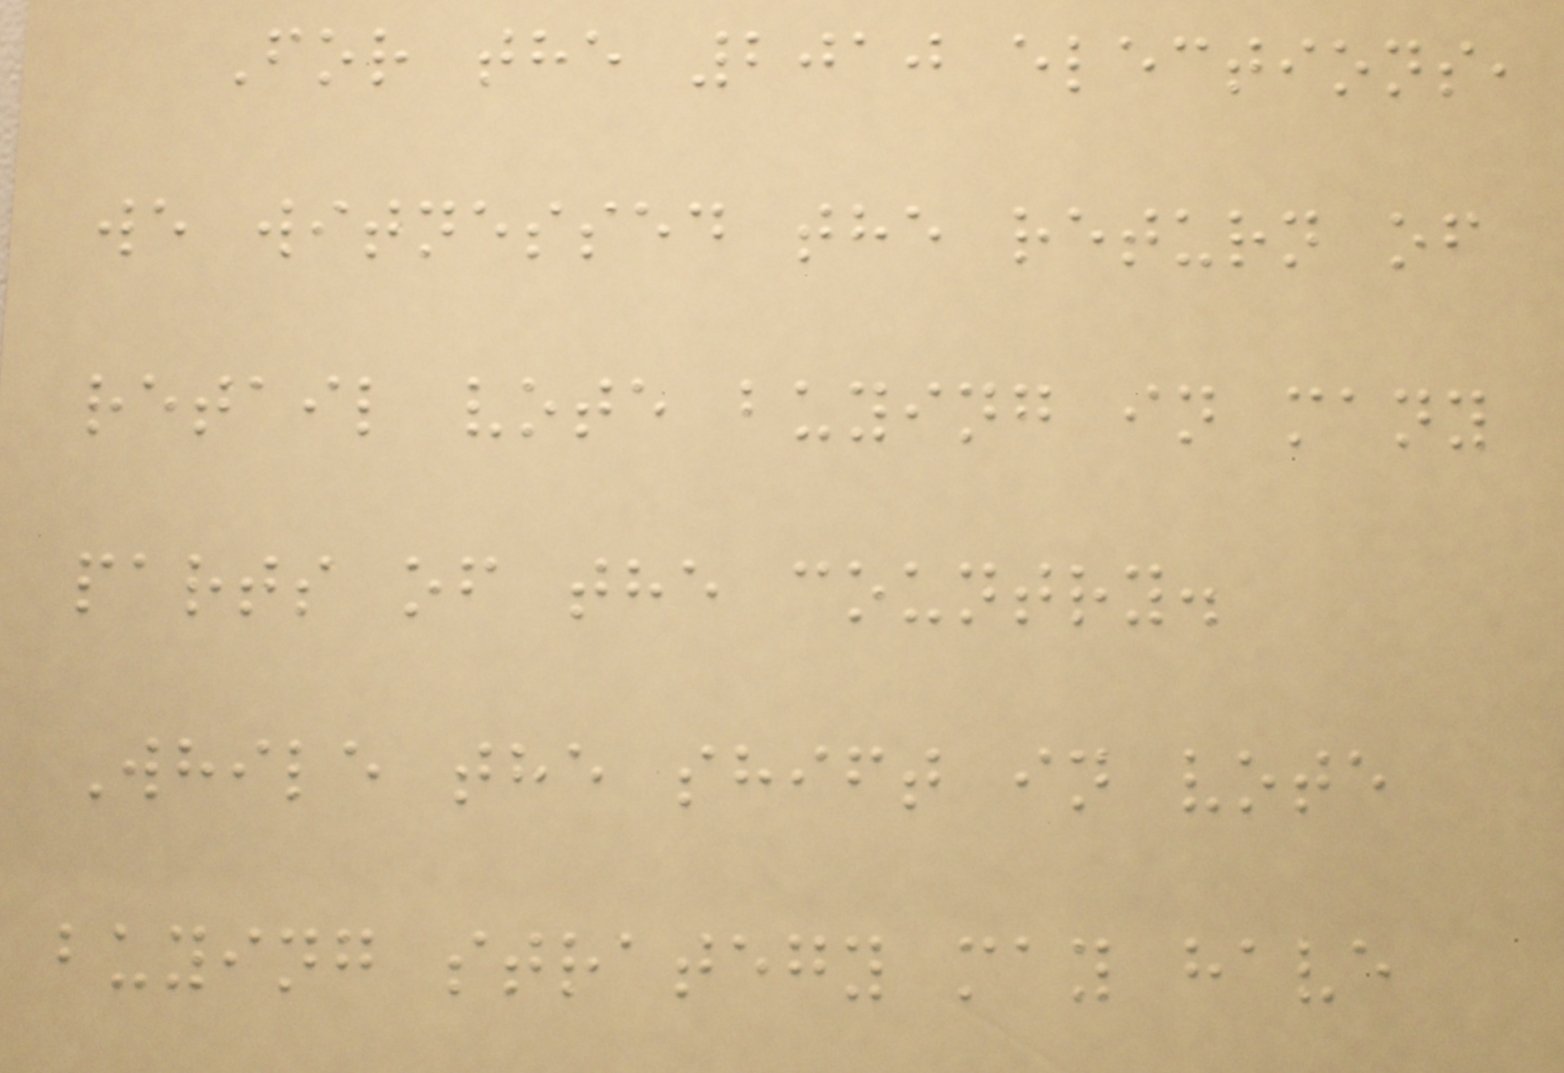For the 2010 elections,
we witnessed the return of
retail vote buying in many
parts of the country.
While the shift in vote
buying strategy may have
